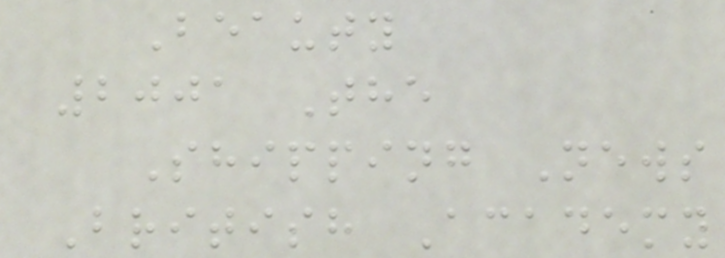Beauty
2001 The
Shipping News
British Academy
